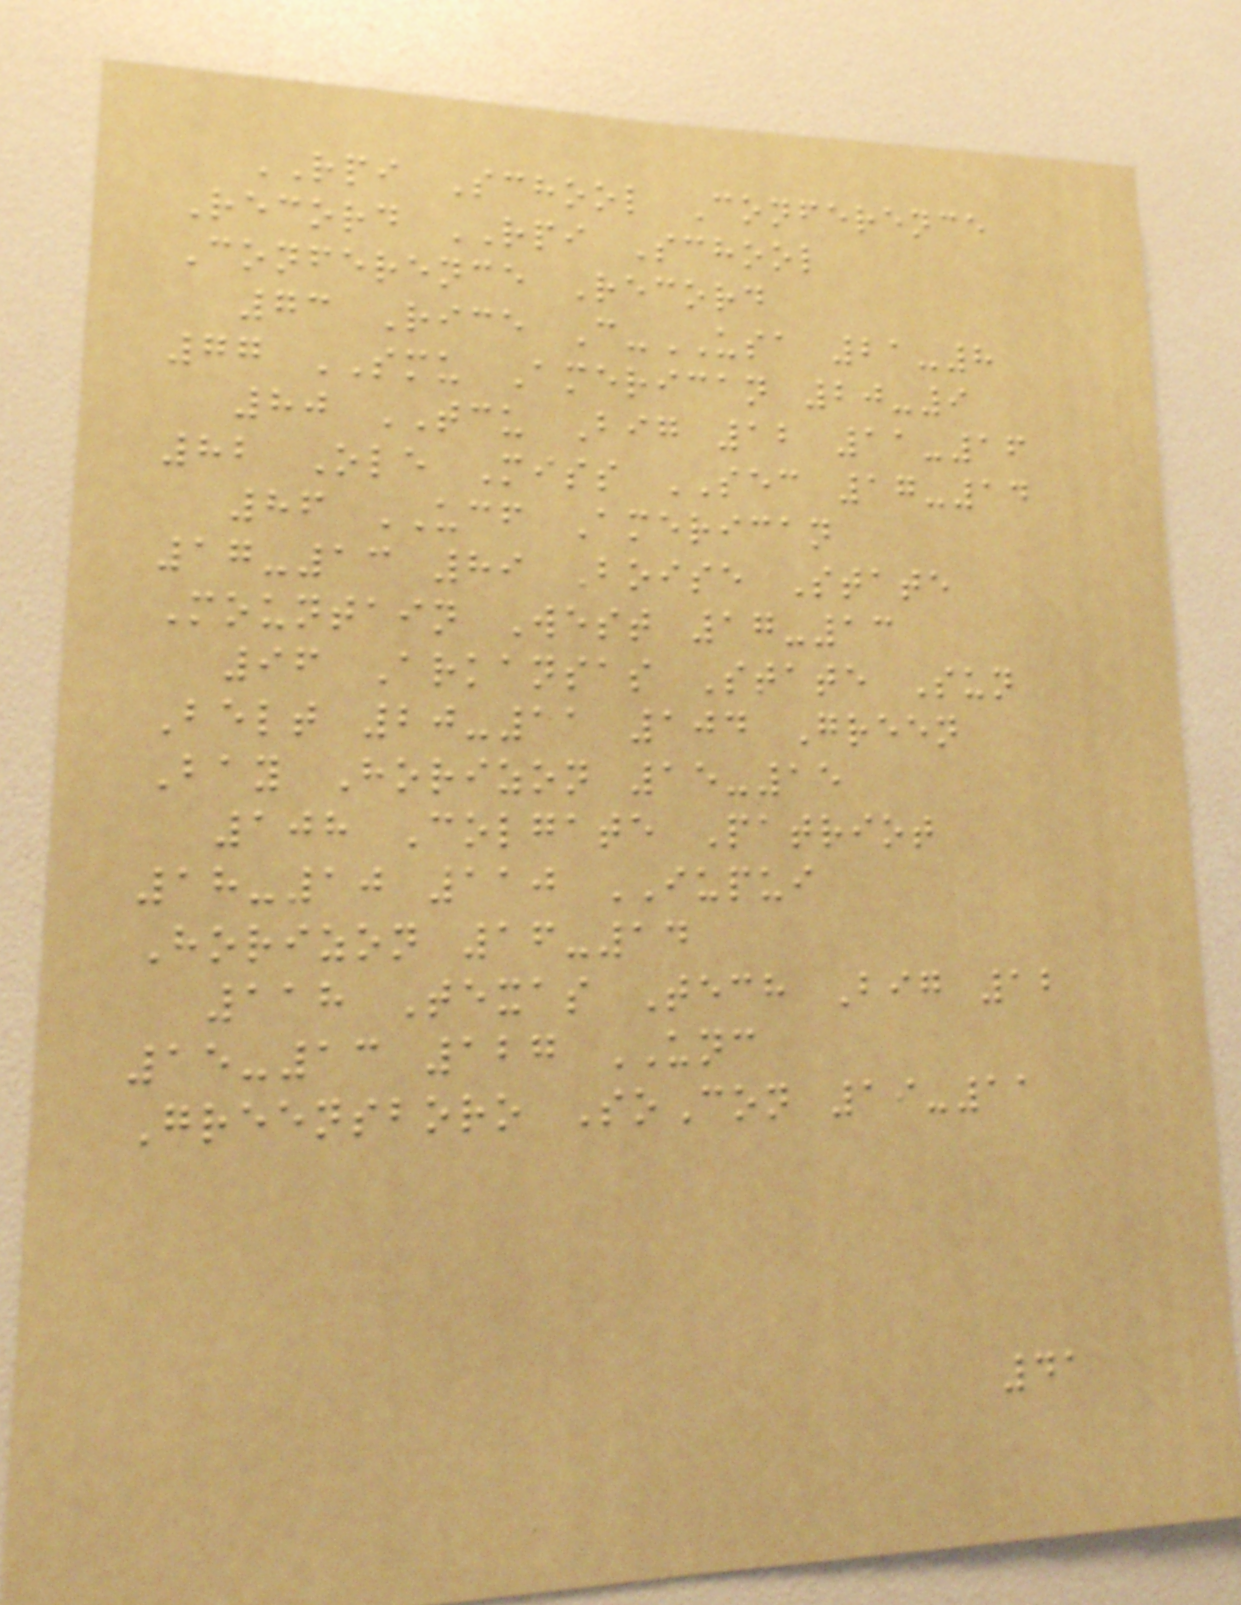RPI School Conference
Record RPI School
Conference Record
73 Rice C-USA 21-8
77 SMU American 20-9
80 TCU Big 12 11-16
82 Ole Miss SEC 17-14
86 UCF American
17-13 89 Boise State
Mountain West 17-13
96 Arkansas State Sun
Belt 20-11 104 Green
Bay Horizon 15-15
108 Colgate Patriot
18-10 110 IUPUI
Horizon 16-14
118 Texas Tech Big 12
15-13 127 UNC
Greensboro SoCon 19-11
41
